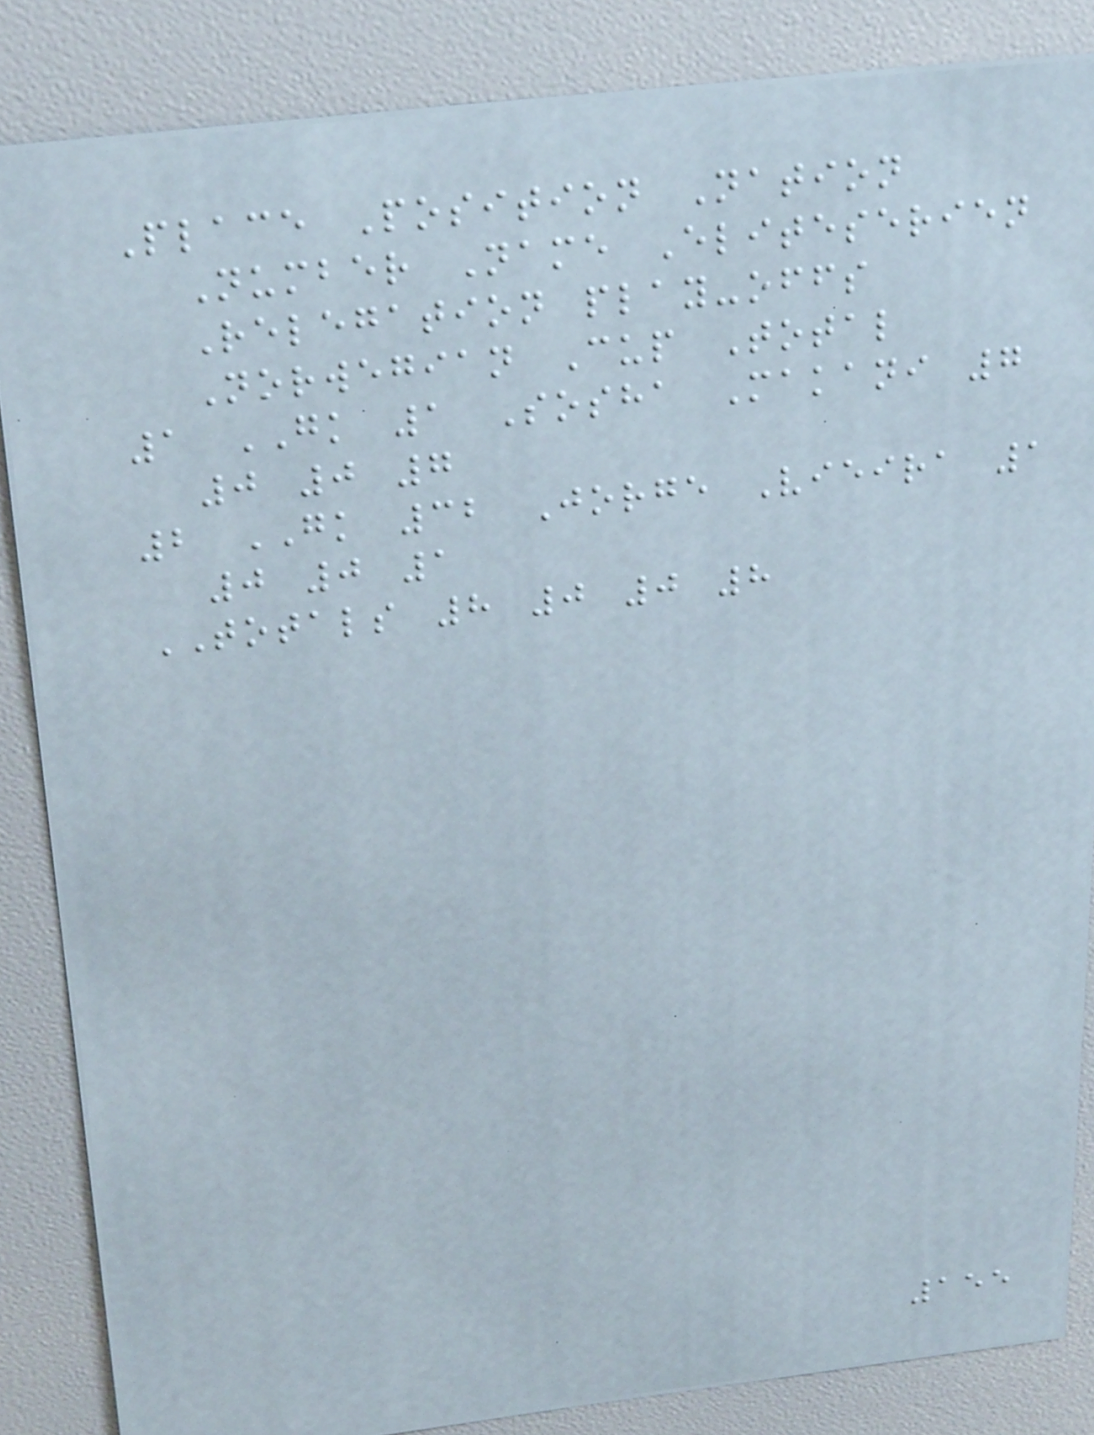Place Position Nation
Number Name Eliteserien
Relegation play-offs
Norwegian Cup Total
1 GK 1 Sosha Makani 7
0 0 7
2 GK 32 Jorge Vieira 1
0 0 1
TOTALS 8 0 0 8
155
